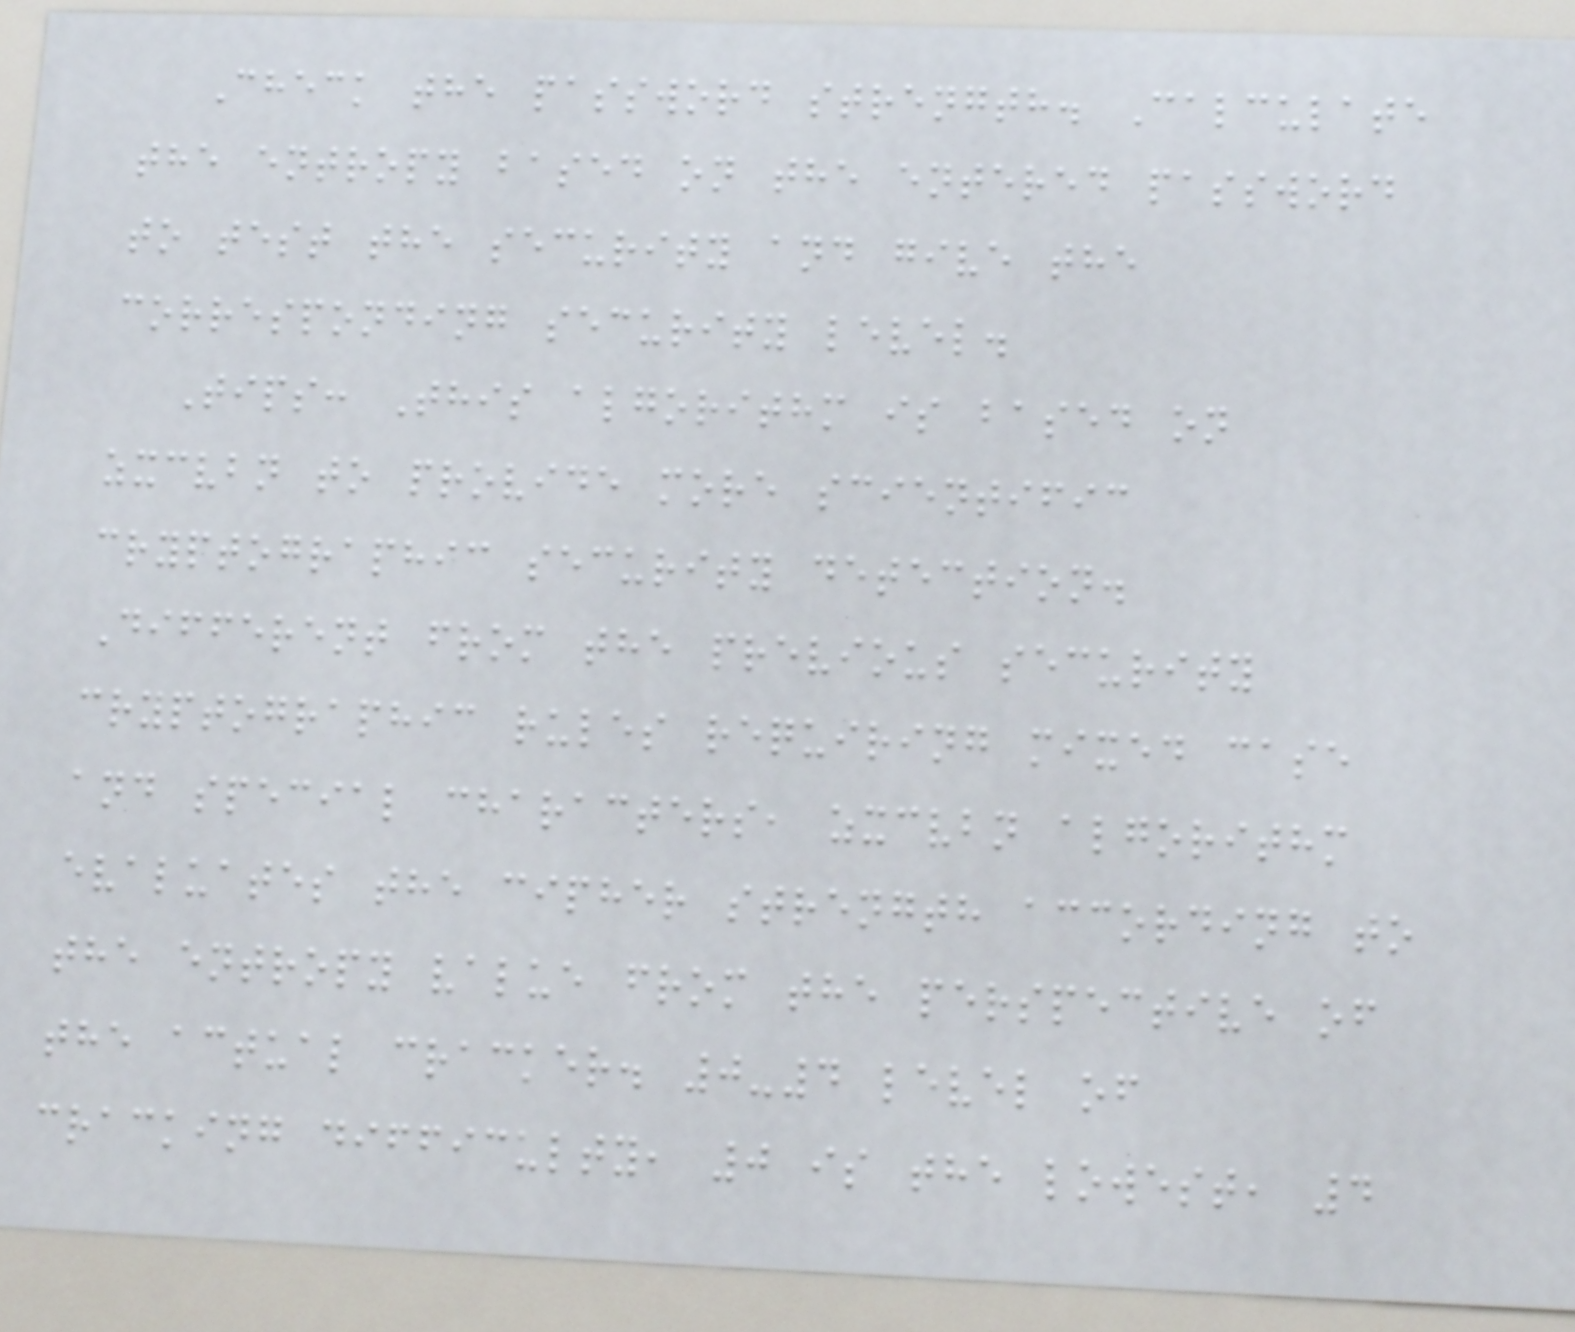Check the password strength. Calculate
the entropy based on the entered password
to test the security and give the
corresponding security level.
Tips: This algorithm is based on
zxcvbn to provide more scientific
cryptographic security detection.
Different from the previous security
cryptographic rules requiring mixed case
and special characters, zxcvbn algorithm
evaluates the cipher strength according to
the entropy value from the perspective of
the actual cracker. 0-4 level of
cracking difficulty, 0 is the lowest, 4
